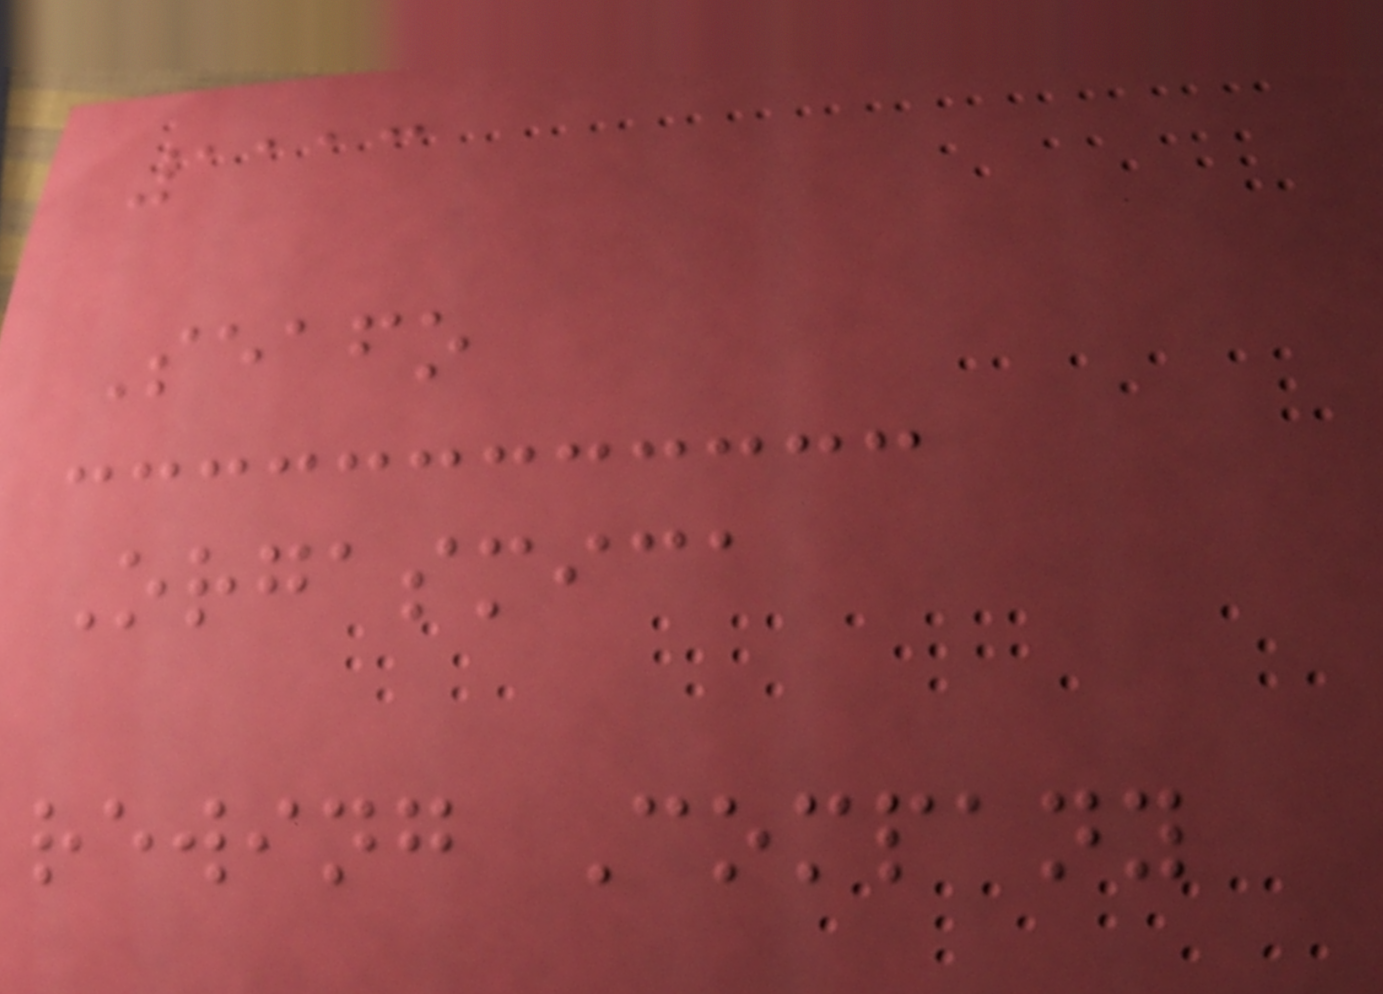1113
Seafo
Orgasmica
rewing Company
